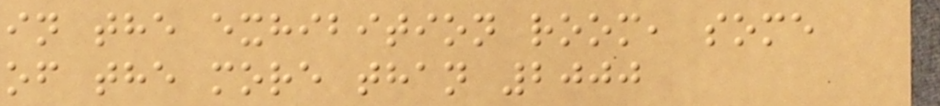in the exhibition room, some
of the more than 2000
